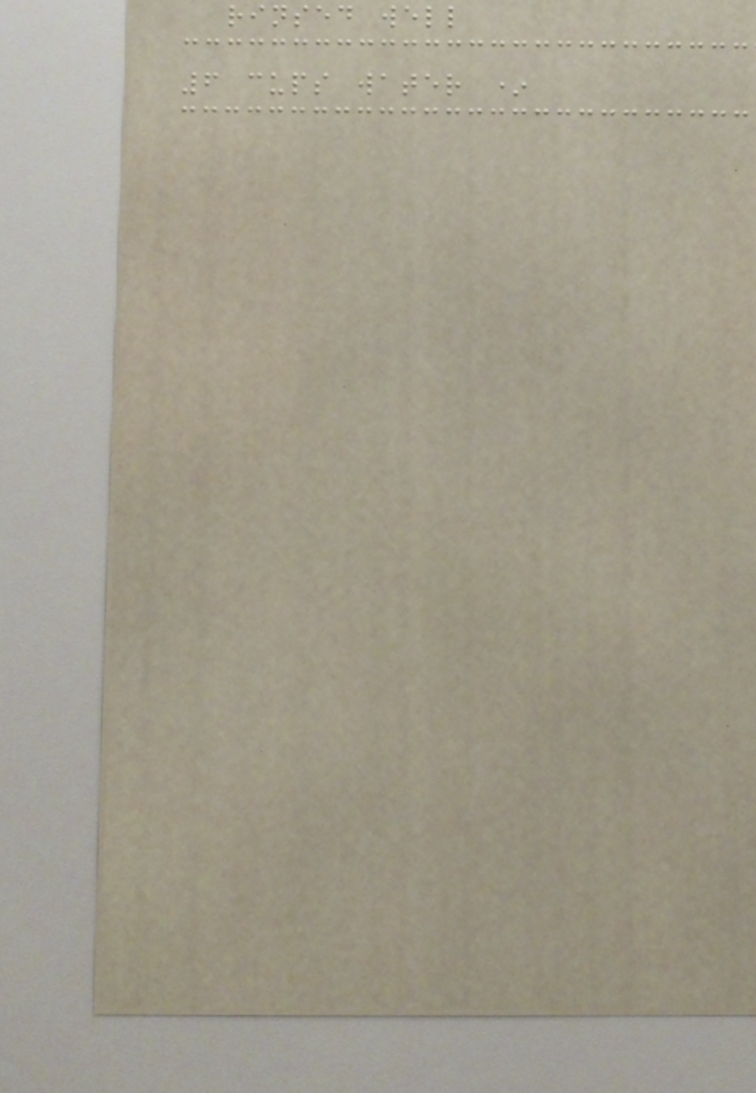rinsed well
6 cups water *
